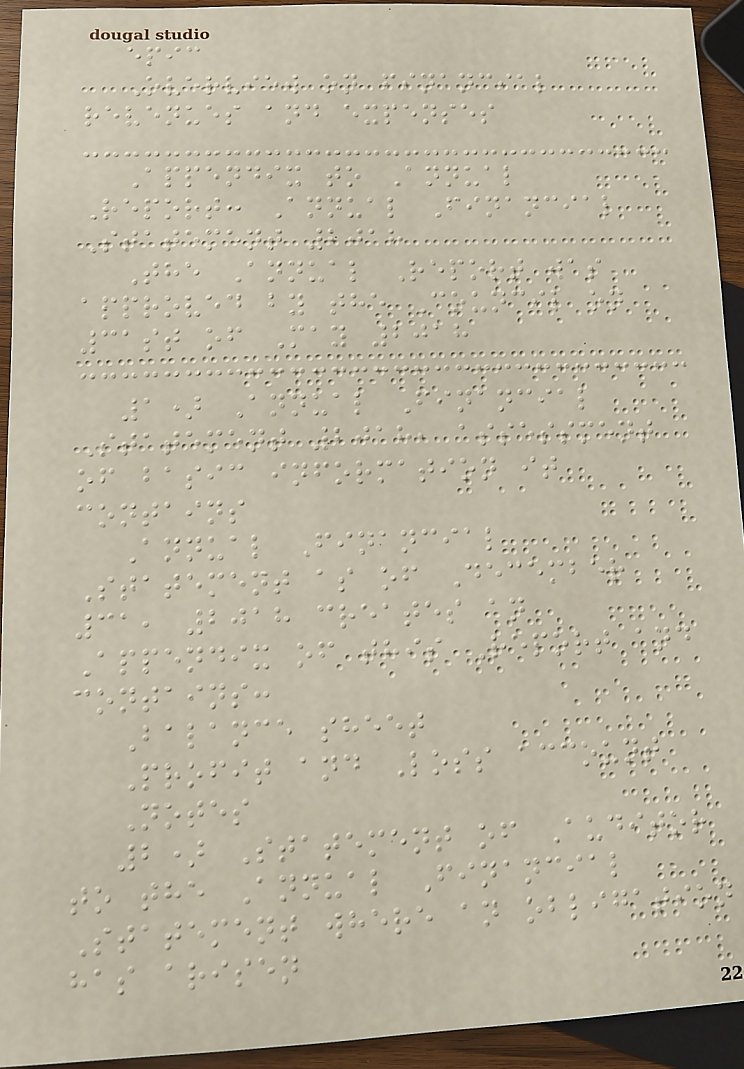epic
Overview on financial
revenues and expenses
Appendix to Annual
Report: Annual Financial
Statement 2018
The Annual Report was
approved by the Council on
31st of May 2018
1) Annual Financial
Statement 2018, assessment
of basic information it
contains
Annual Financial
Statement as of December
31, 2018 creates an
Appendix of this Report and
contains:
Balance sheet
Profit and Loss account
Notes
2) Statement of Auditor
to the Annual Financial
Statement where an obligation
has arisen
